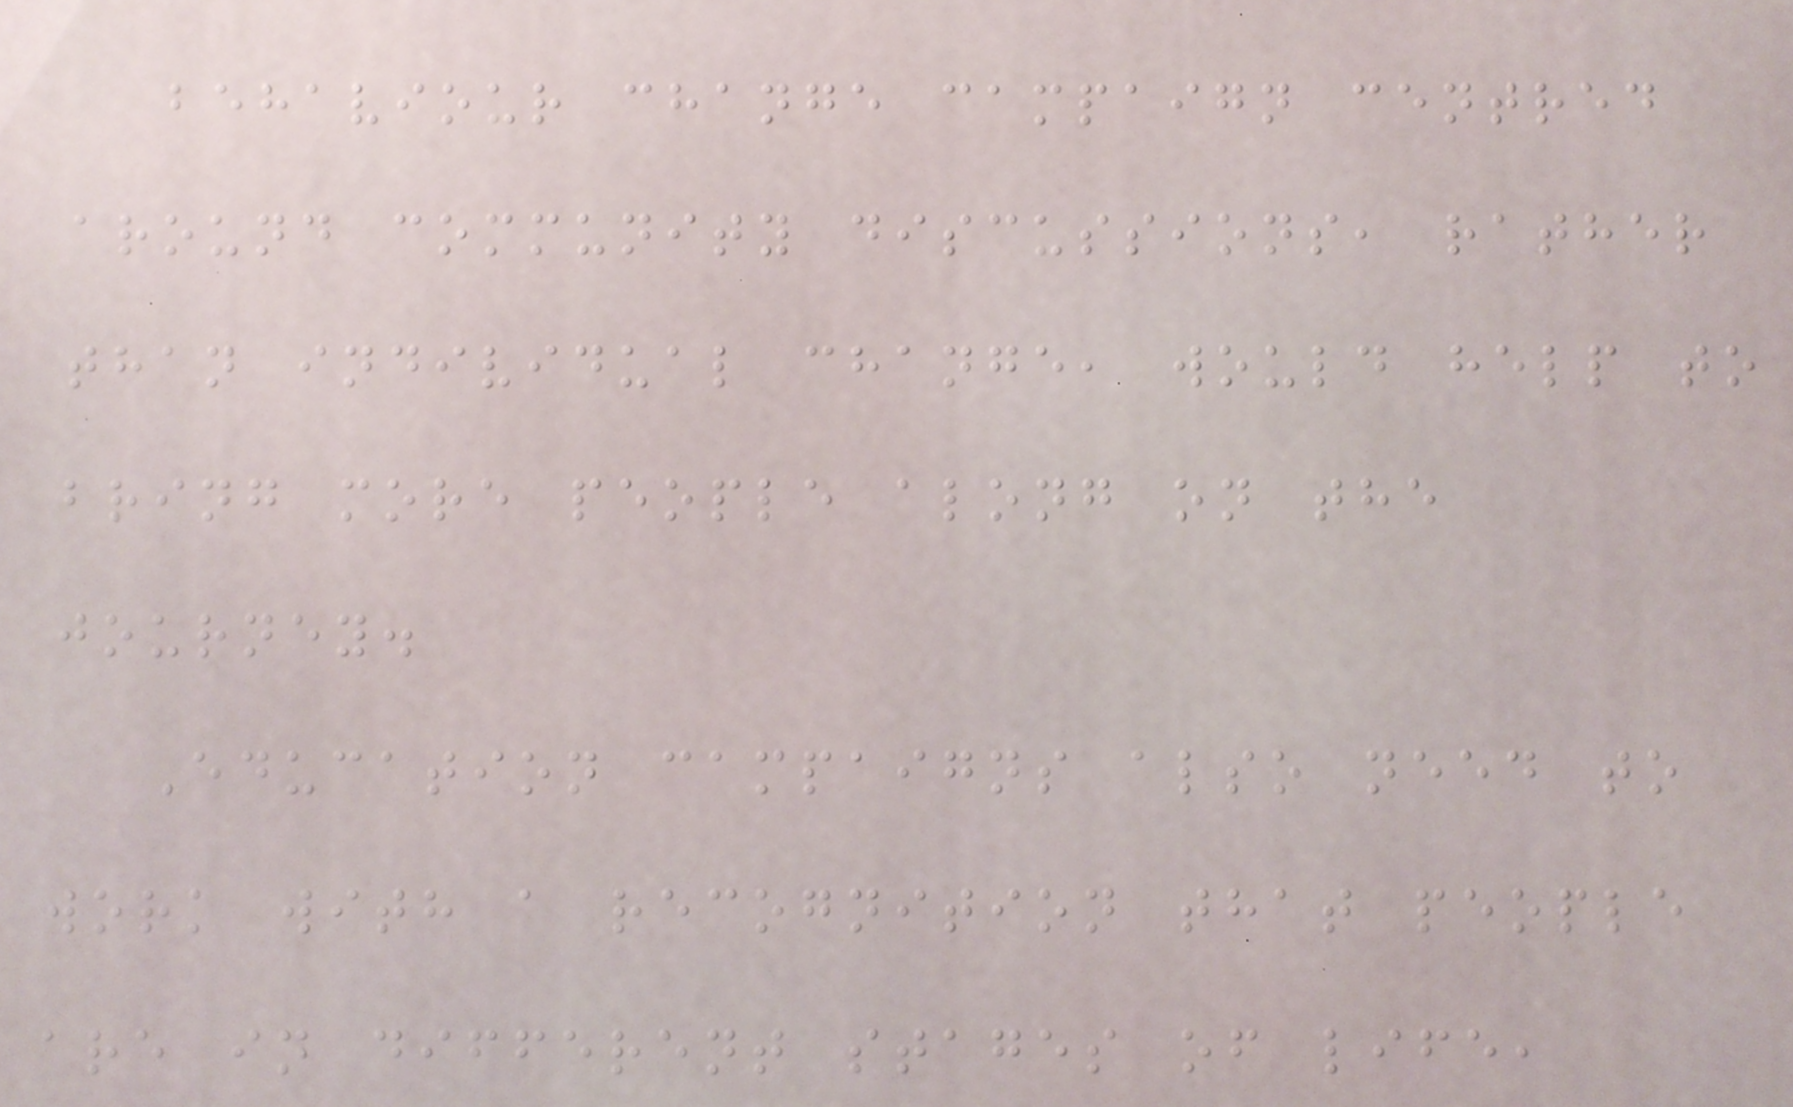behaviour change campaign centred
around community discussions, rather
than individual change, would help to
bring more people along on the
journey.
Education campaigns also need to
work with a recognition that people
are in different stages of life,
